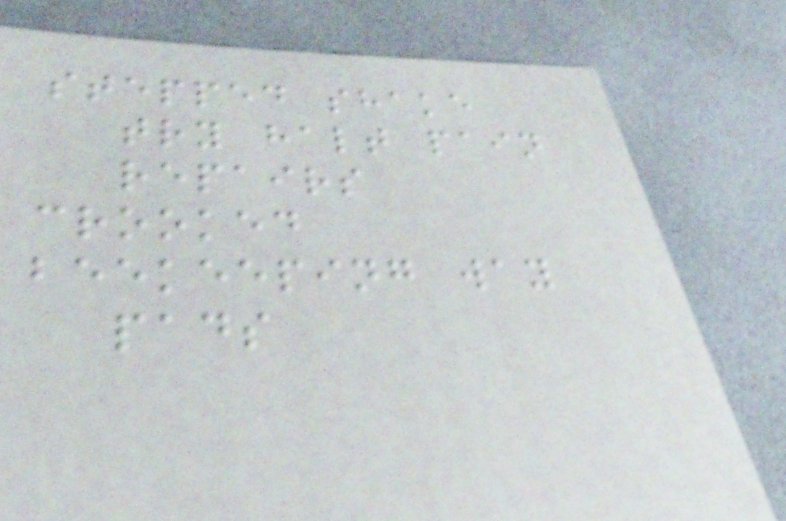stepped shake
try halt pain
repairs
crooked
beekeeping way
pads
